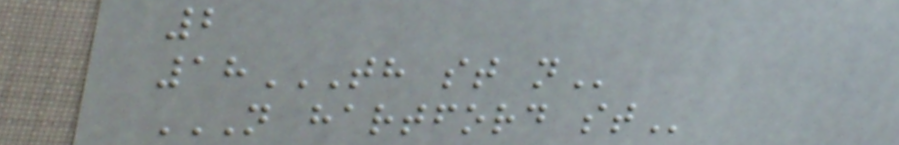2
18TH ST N
N HARTFORD ST
